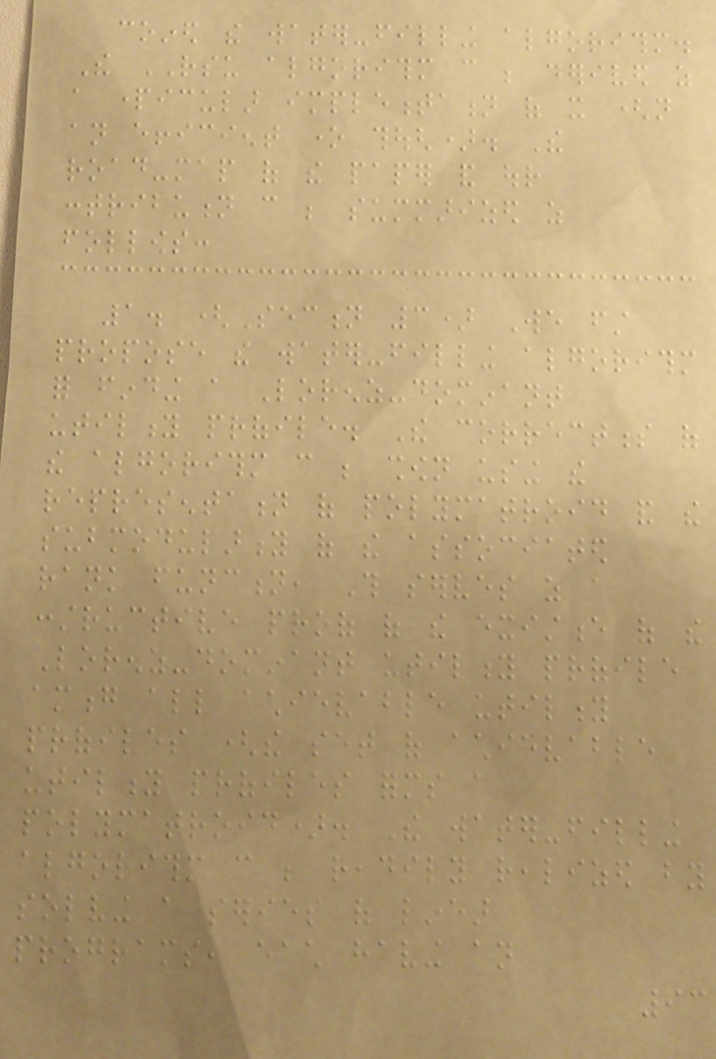coined the water-filling algorithm.
The RSU algorithm can be derived as
a particular implementation of it (not
an efficient one though). The
road-map of the paper and our
contribution can be summarized as
follows:
1. (Section 3) We first
propose the water-filling algorithm
for finding a Lorenz-dominant
utility profile. The correctness of
the algorithm can be shown using the
representation of polymatroid and the
submodularity of the associated
rank function, This serves as a
constructive proof of the existence of the
Lorenz-dominant utility profile
among all achievable utility
profiles (the set of achievable
utility profiles forms a
polymatroid). The water-filling
algorithm can be readily realized by
solving a series of linear
programs, each having an
93
